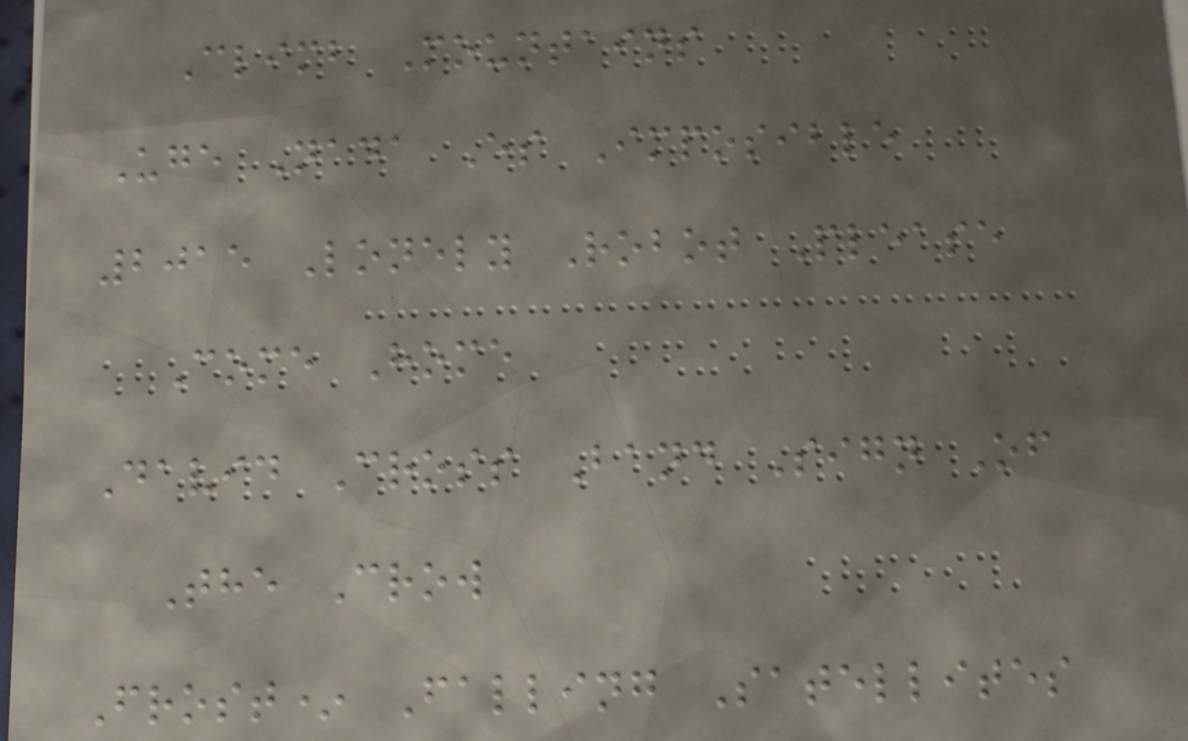Climb Mountains
Uge Nada Es Imposible
2015 Lonely Robot Please
Come Home
David Cross Band Sign Of
The Crow
Frost* Falling Satellites
